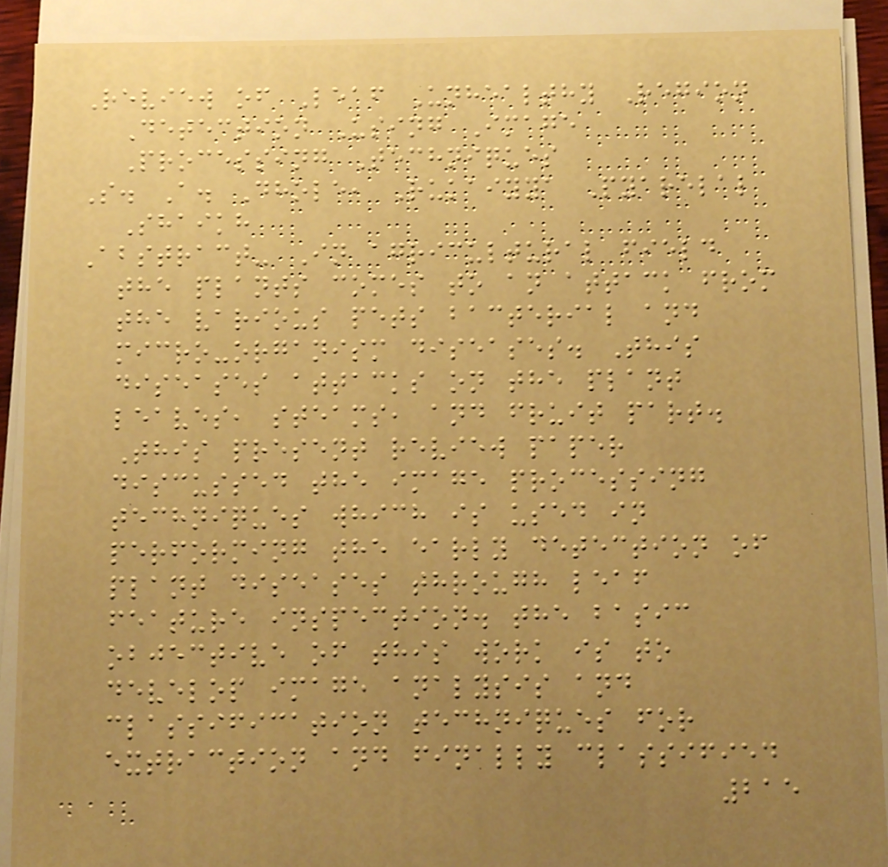Review of Leaf Unhealthy Region
Detection Using Image
Processing Techniques
S. A. Dhole, Rukaiyya Pyarelal
Shaikh
Abstract- In agricultural field
the plants comes to an attack from
the various pets bacterial and
micro-organism diseases. This
diseases attacks on the plant
leaves, steams, and fruit part.
This present review paper
discussed the image processing
techniques which is used in
performing the early detection of
plant diseases through leaf
feature inspection. the basic
objective of this work is to
develop image analysis and
classification techniques for
extraction and finally classified
215
